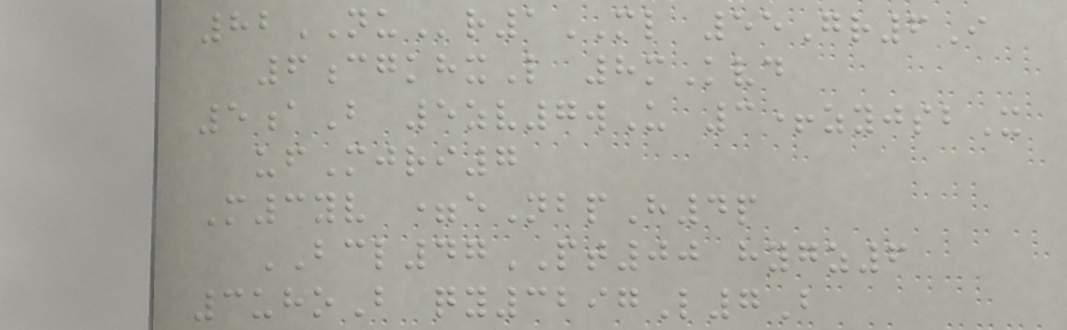82NUr1ML 55Gr6I
6cgkhxL 8mKvd
5aB 5zv7wU 3+zyjsbX
ufMjri7
M3yv =eNbpH4p
BCL47PT00 hygz6
3uhoB qy3297L7B
